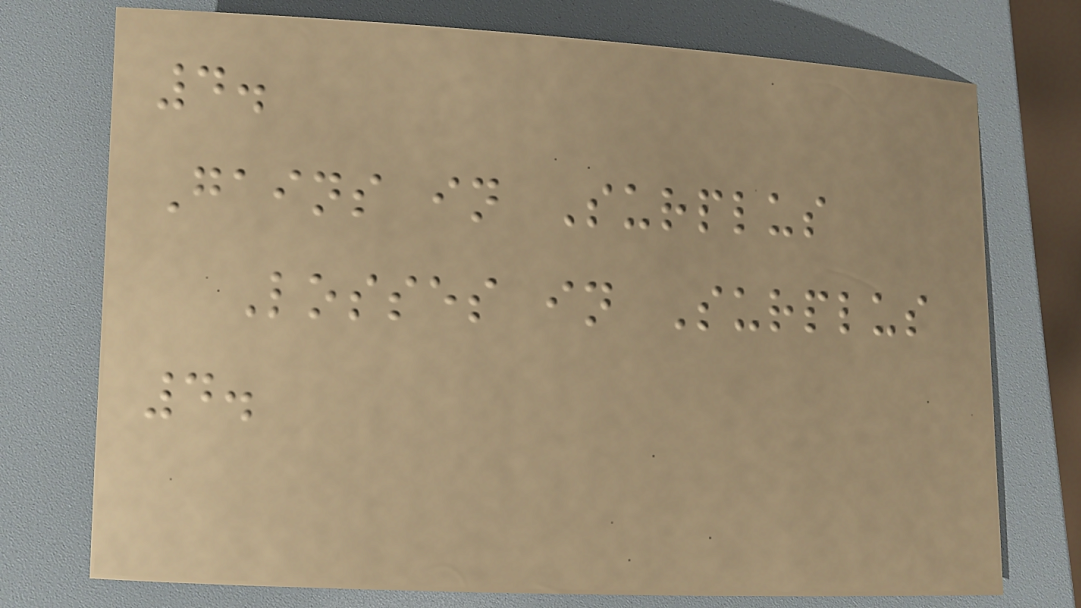4.
Gains in Surplus
Losses in Surplus
4.
